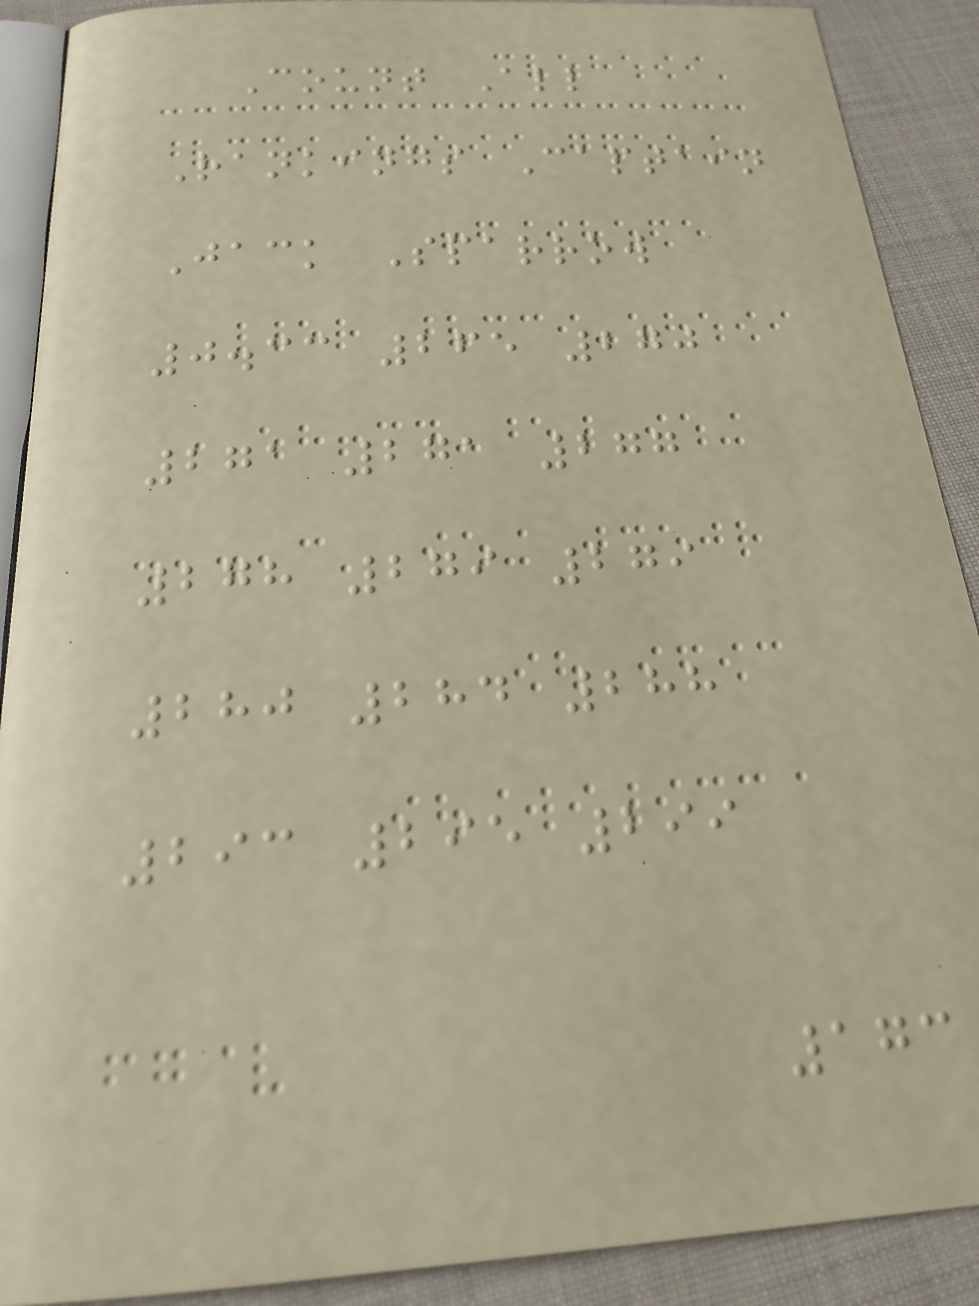Count All
Rankings Captain
Jack Sparrow
0.33 265 270
271 271 277
278 279 279
280 284 288
293 295 299
173
